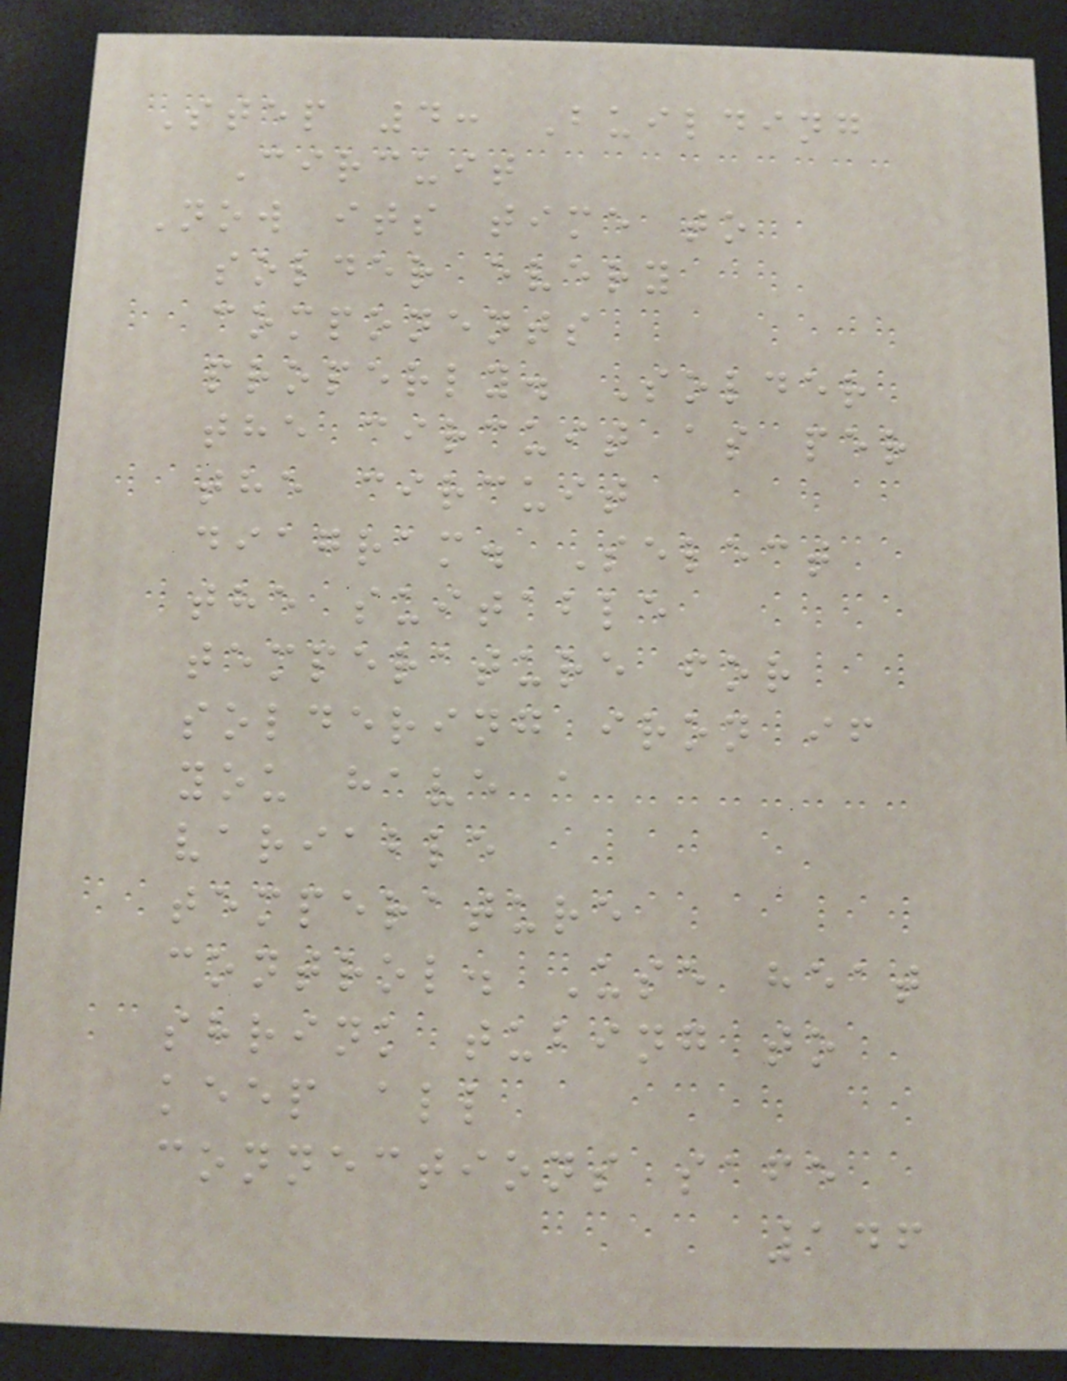Step 4: Building
Circuit
Now its time to
solder every
components
properly. Solder
the circuit as per
the circuit
diagram. Select
the suitable
temperature for
soldering iron if
you have a
variable
temperature
control. Use heat
shrink tubing to
keep all
connections safe
146
